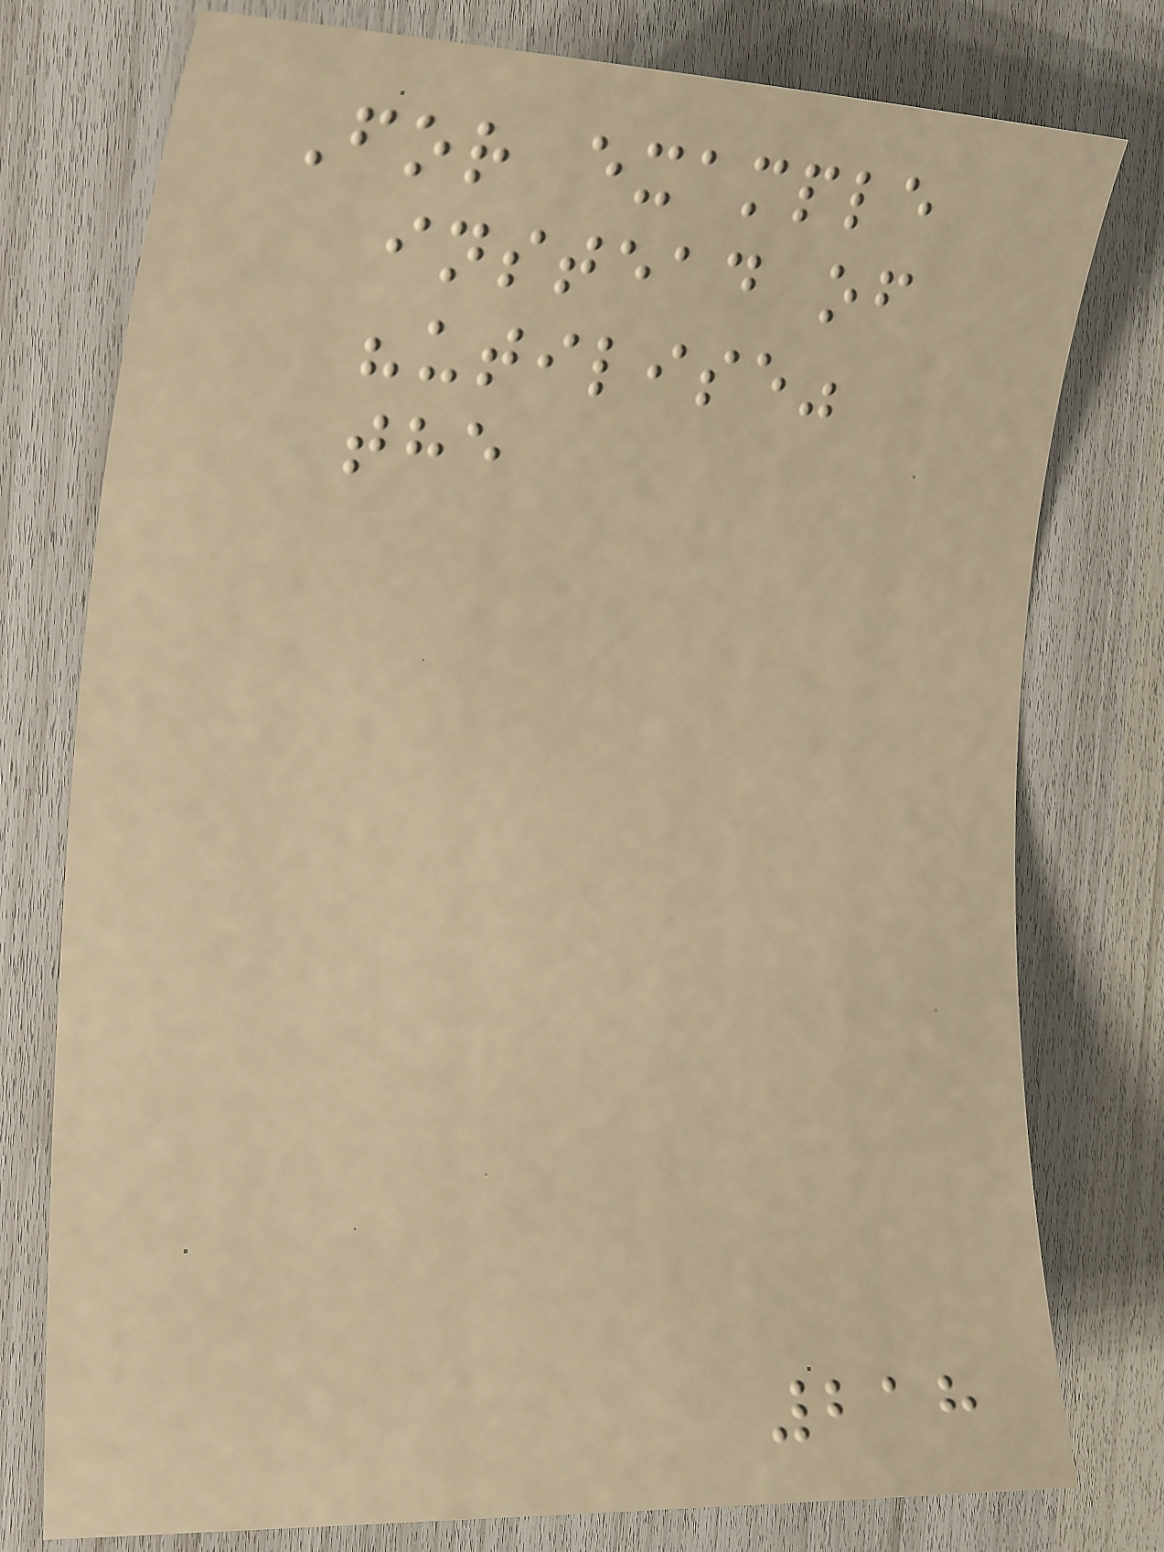For example
instead of
"utilise"
the
218
